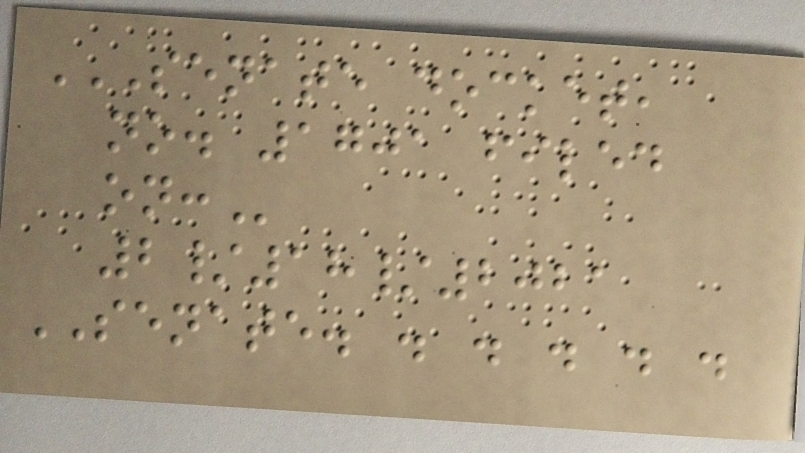SENATE DOCKET,
NO. 1701 FILED
ON:
2/18/2021
SENATE. . . . . .
